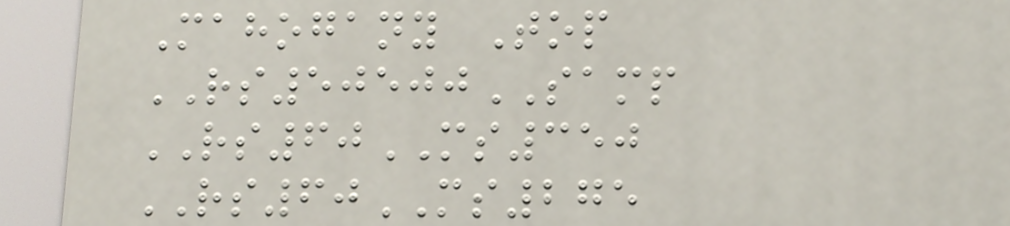Mahogany Top
RS50500SAMP
RS60MS350
RS60MS275
